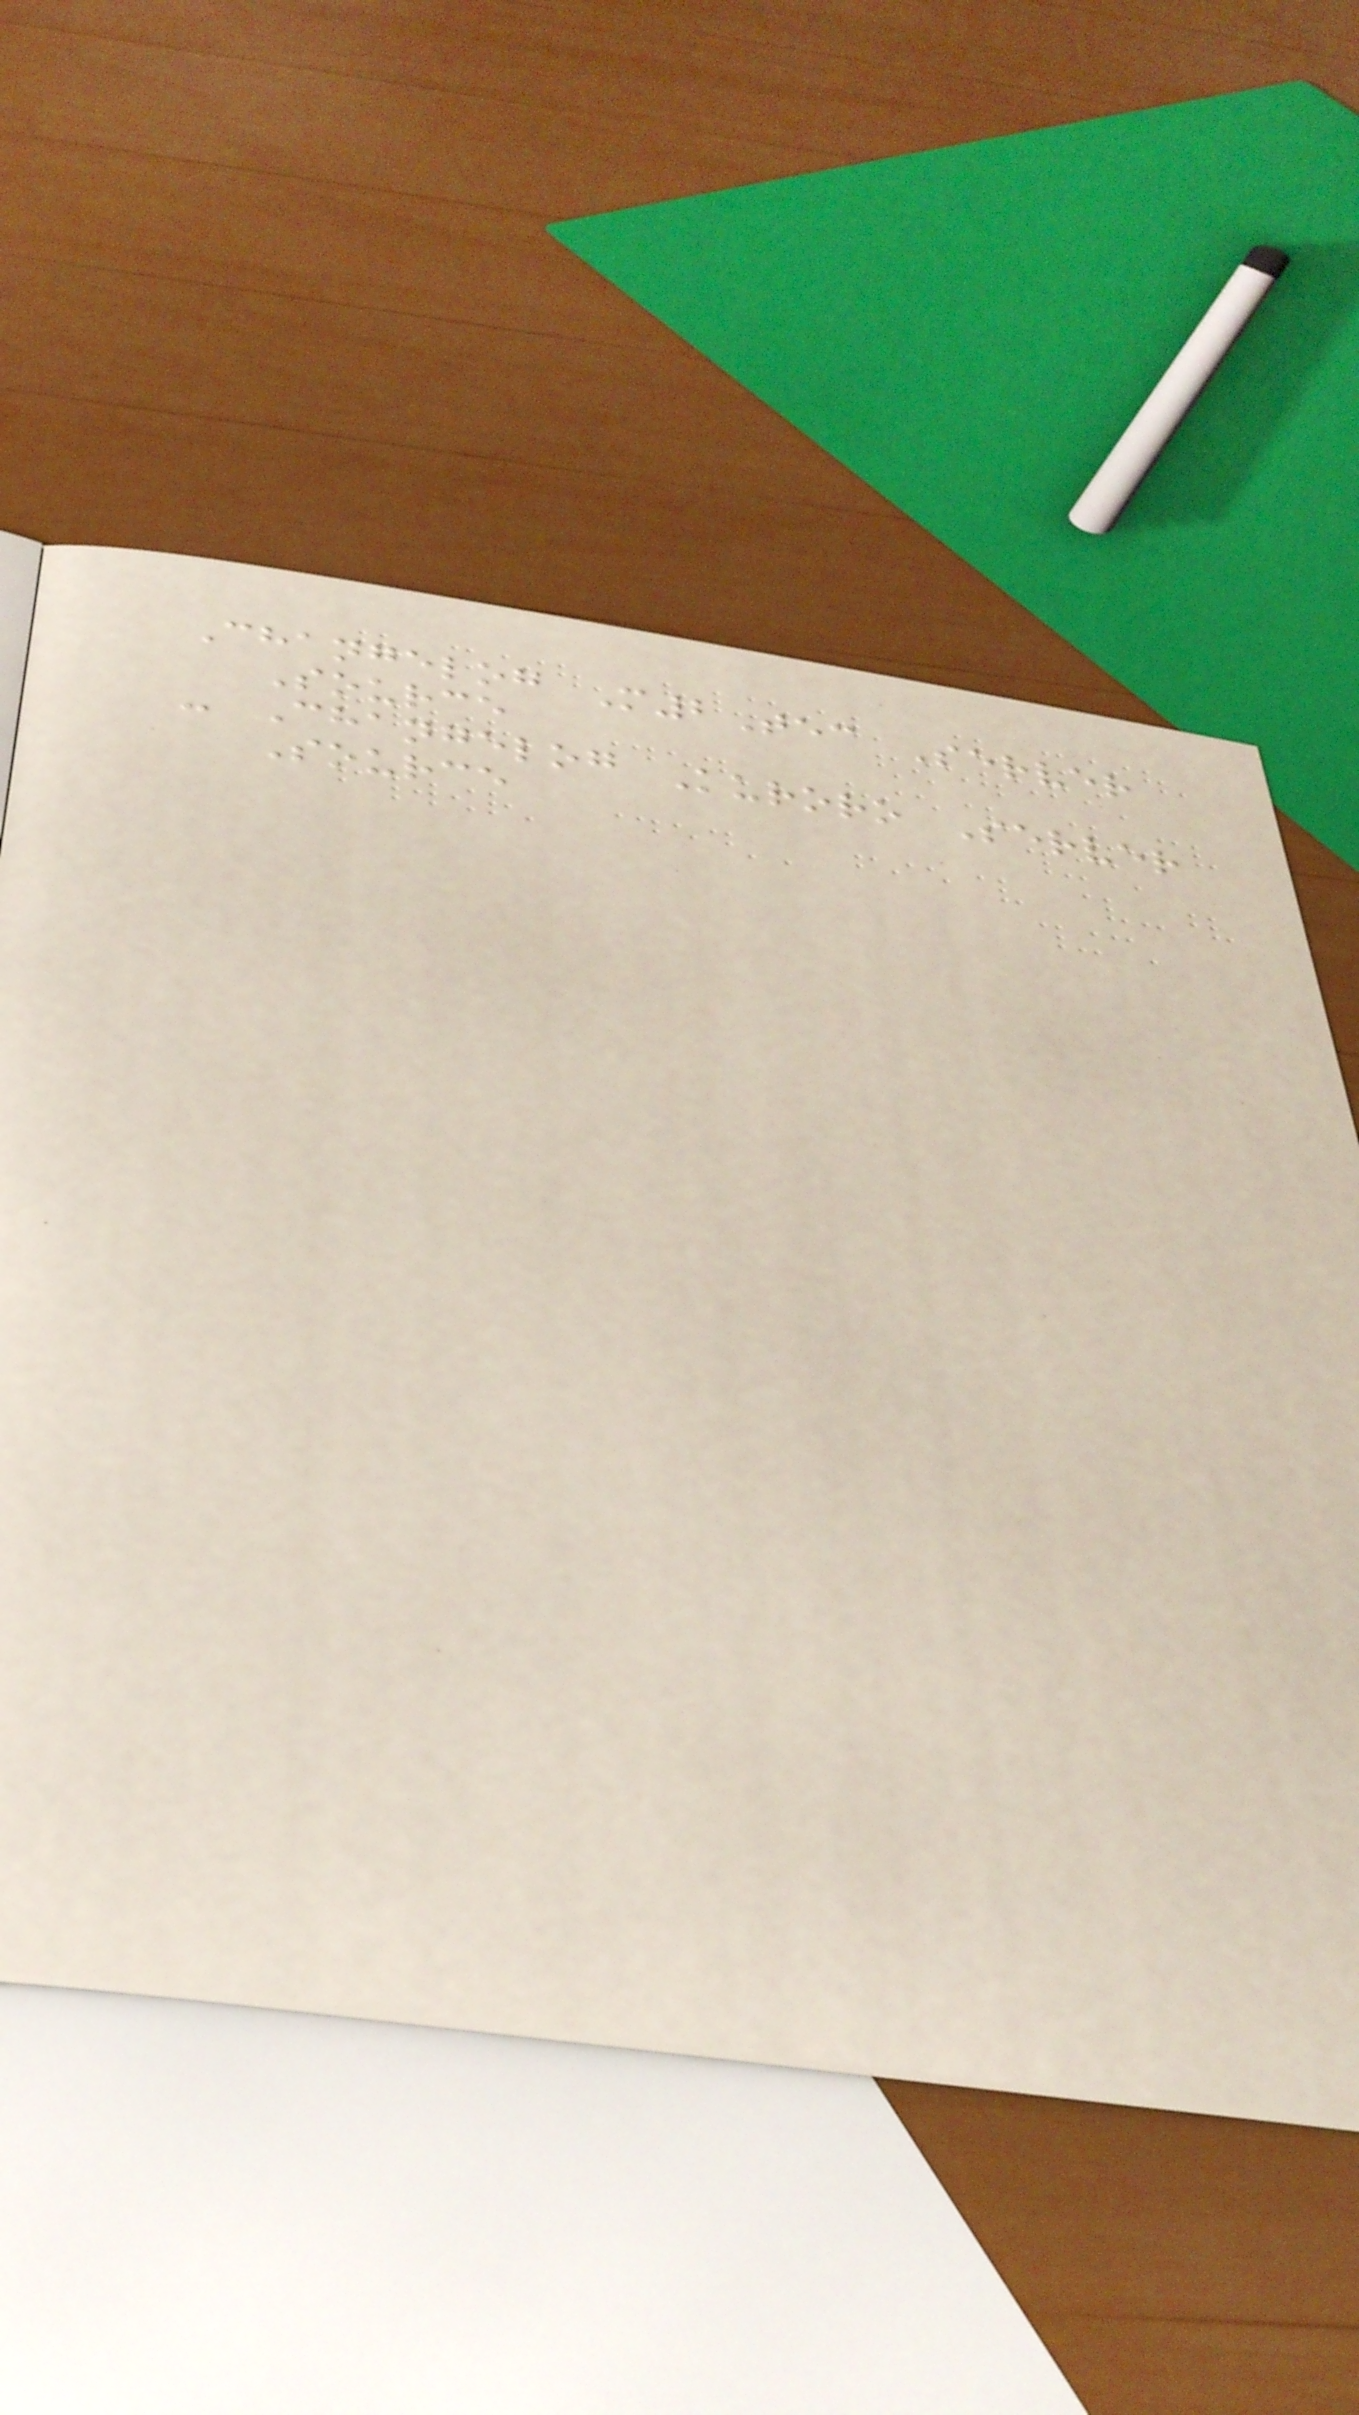Changelog M2Tec Server
Source
- Changelog Kuroro Server
Source
